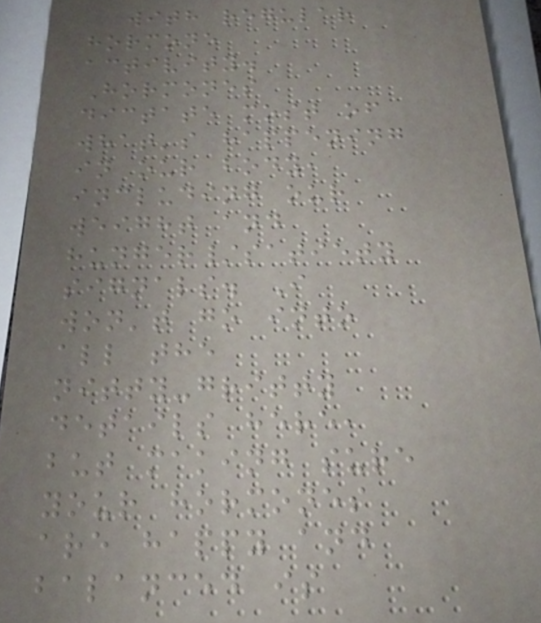with regular
hormone
activity.
Hormones
dictate most of
what's happening
in our body,
including our
weight and
hunger/satiety
signals. I
won't go into
all the
nitty-gritty
details here,
but making sure
your hormones
are happy and
balanced is
